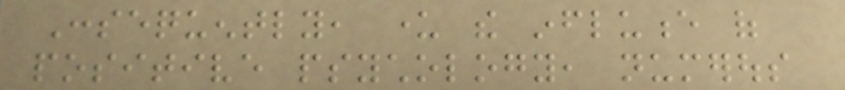Consequently, under the influence of
positive psychology, numerous
